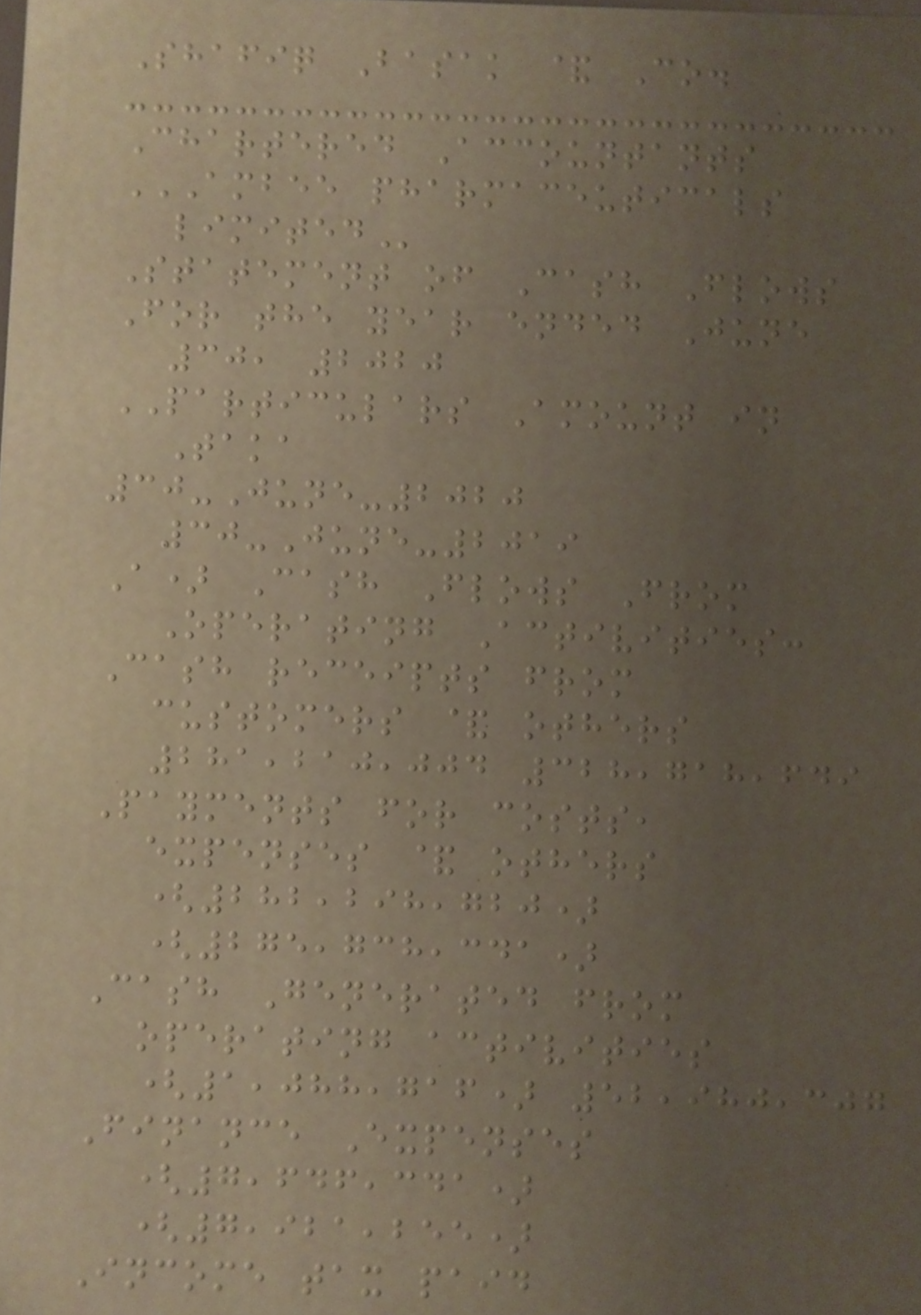Shafiq Basak & Co.
Chartered Accountants
AMBEE PHARMACEUTICALS
LIMITED
Statement of Cash Flows
For the year ended June
30, 2020
PARTICULARS Amount in
Taka
30-June-2020
30-June-2019
A) Cash Flows From
Operating Activities:
Cash receipts from
customers & others
281,210,004 328,718,649
Payments for costs,
expenses & others
(282,298,720)
(275,738,341)
Cash Generated from
operating activities
(1,088,716) 52,980,307
Finance Expenses
(7,646,341)
(7,921,255)
Income tax paid
